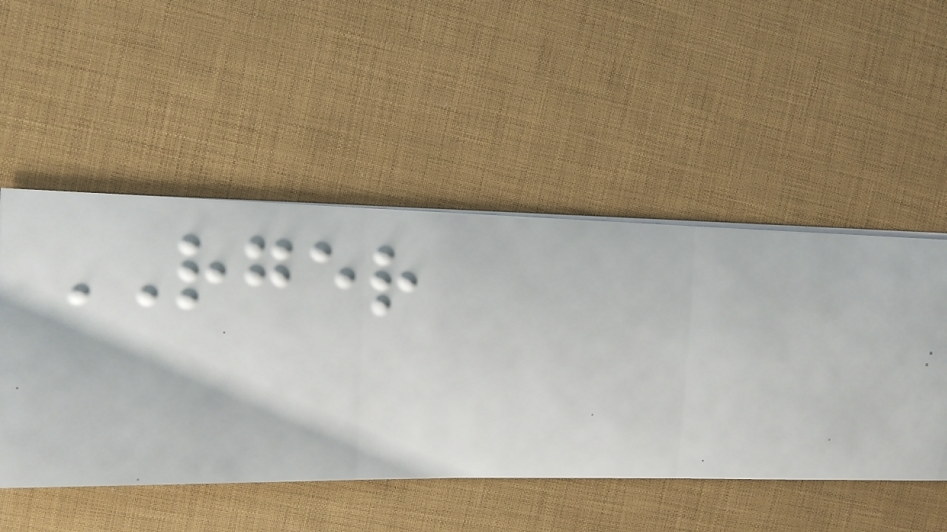RGER
